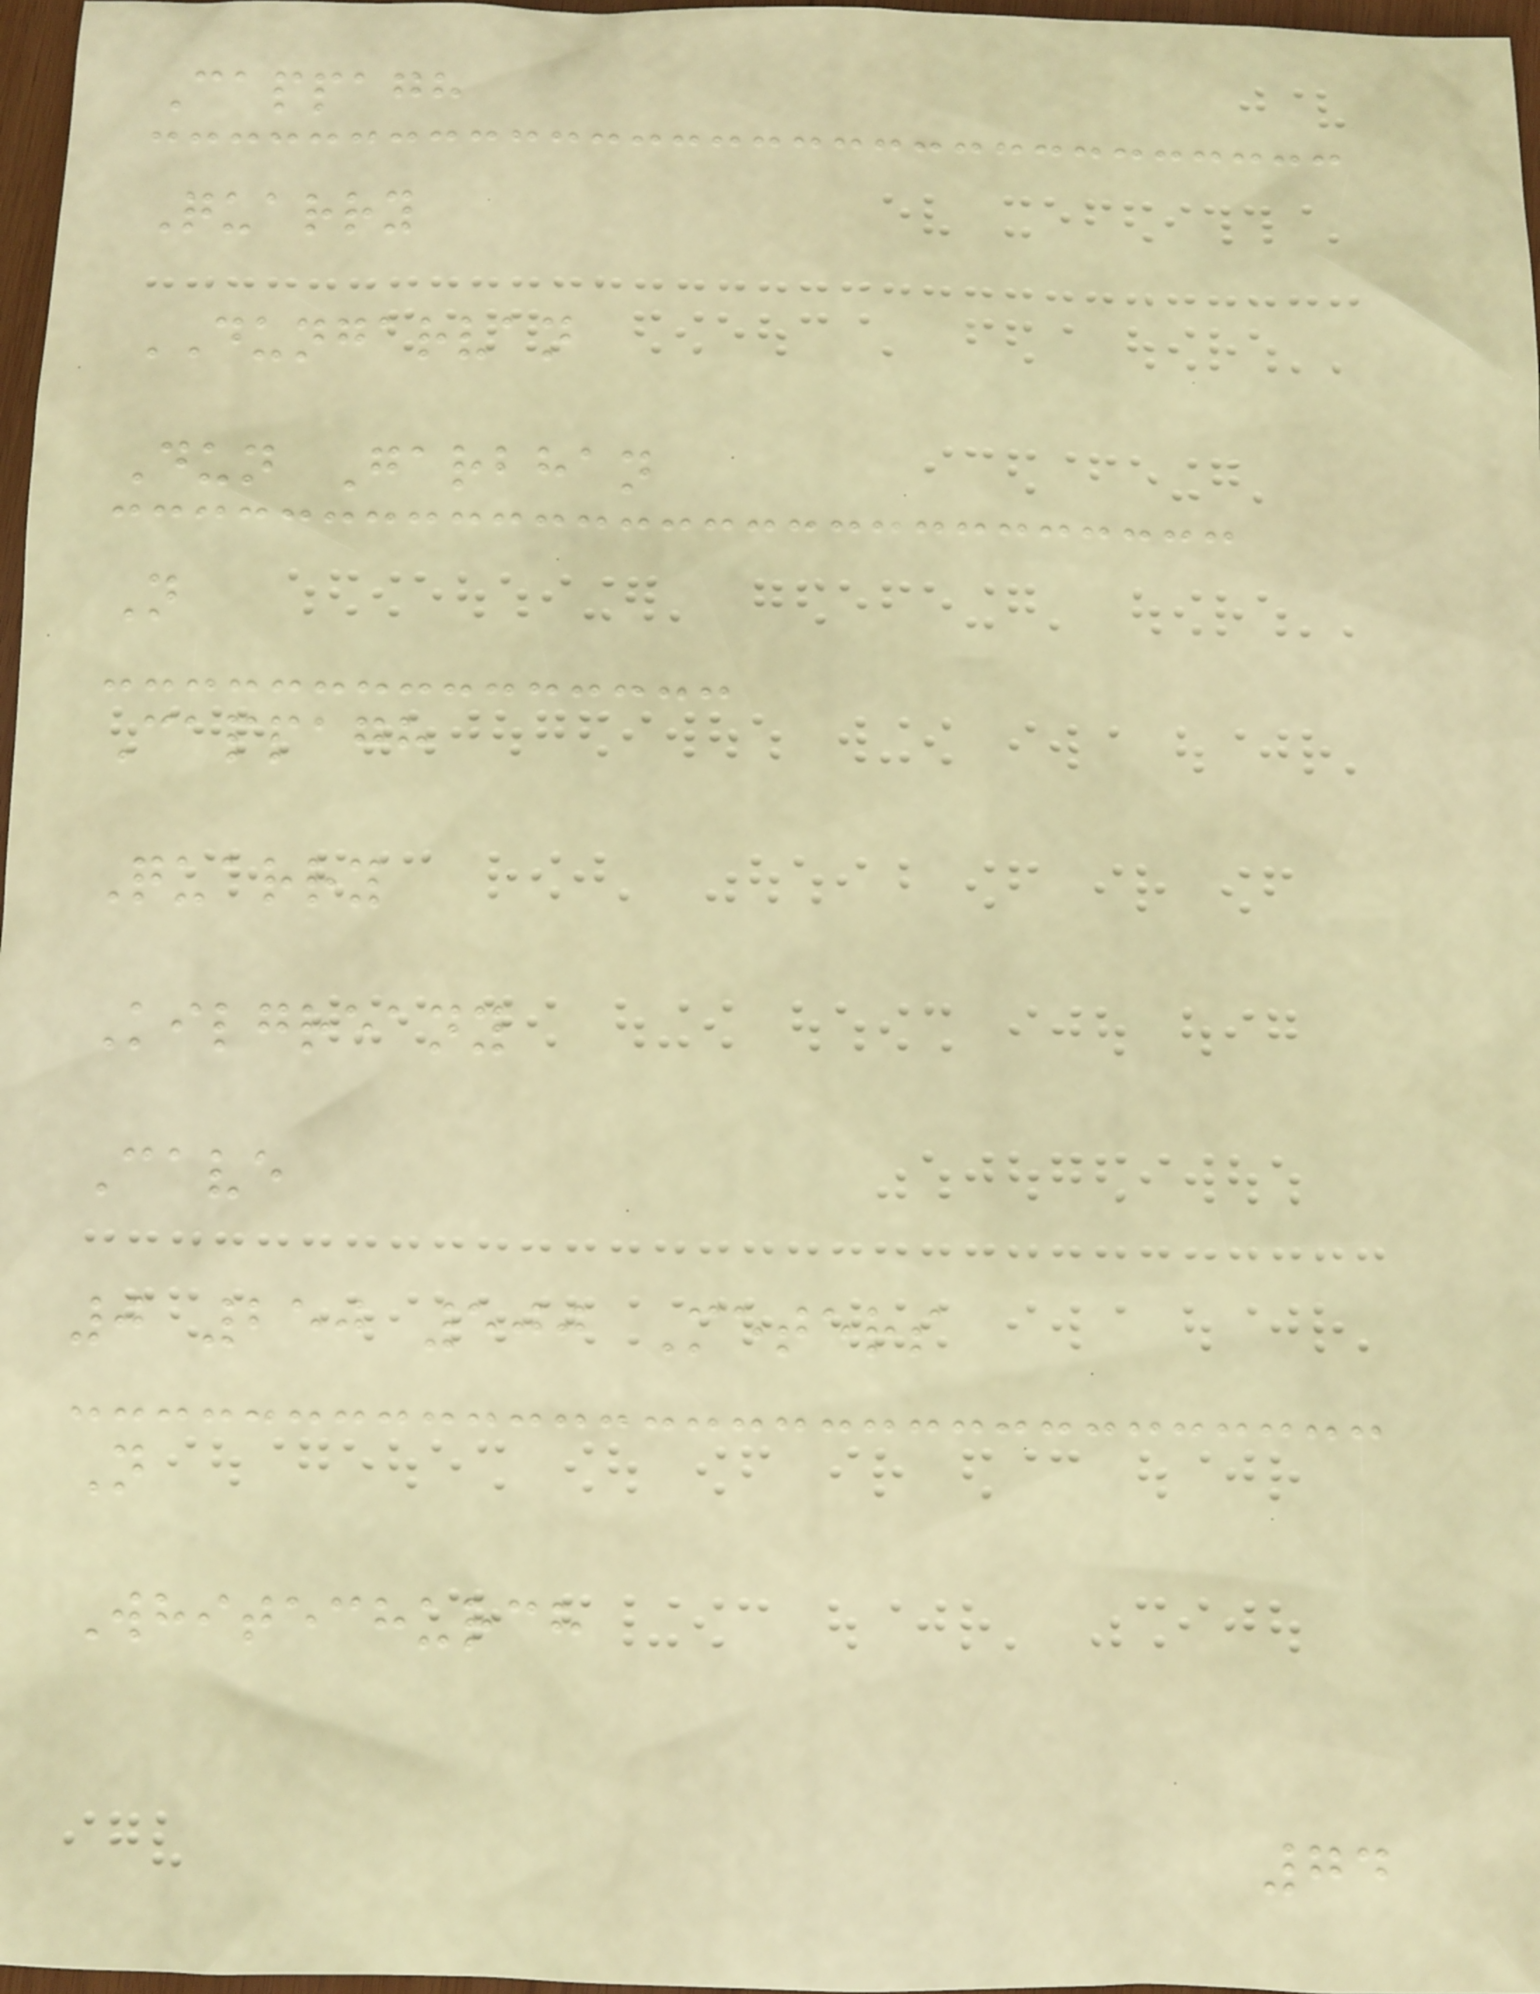Cappagh
Quarry
DUNGARVAN
Dun Garbhan
N
Cappagh
Quarry
Kilgreany
Cave
0 250 500 Meters
N
Whitechurch
74
